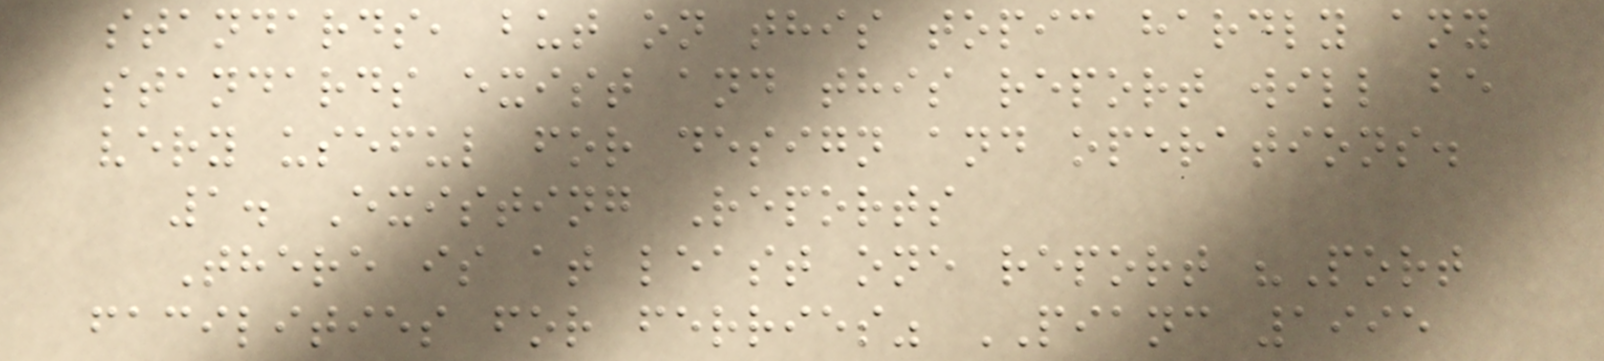standards, but on this topic hardly any
standards exist and this report will be
very useful for design and operations.
1. Existing Reports
There is at least one report "Port
facilities for ferries" PIANC 1995
